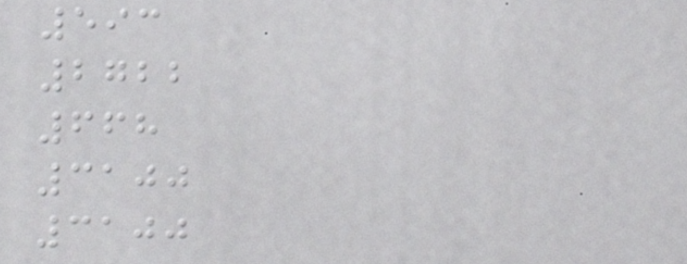593
2722
668
3100
3100
